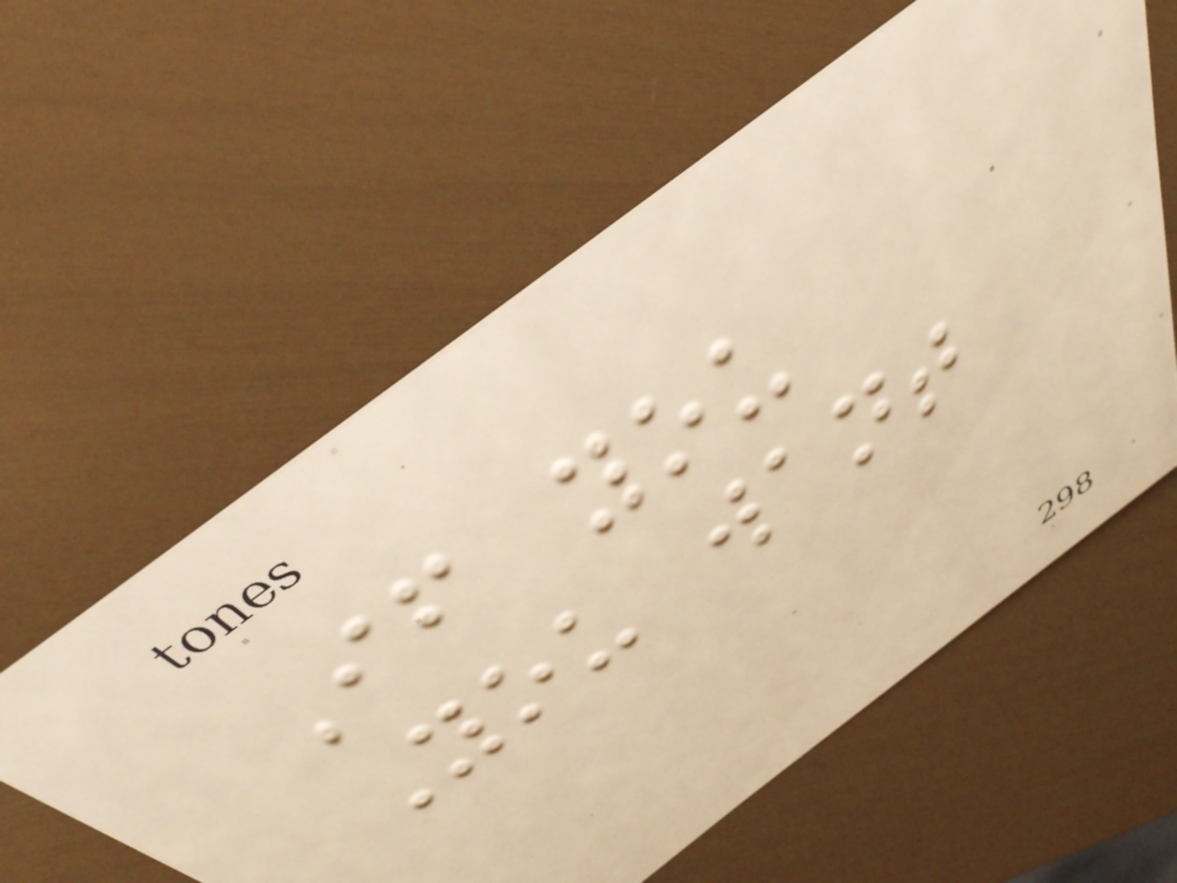If you
You want
